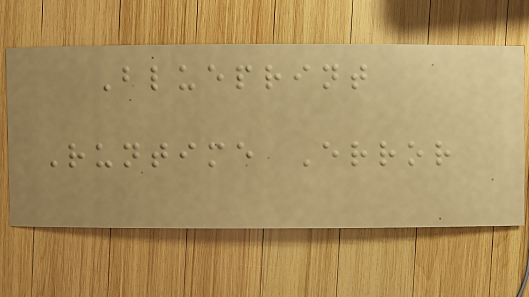Blueprint
Runtime Error
